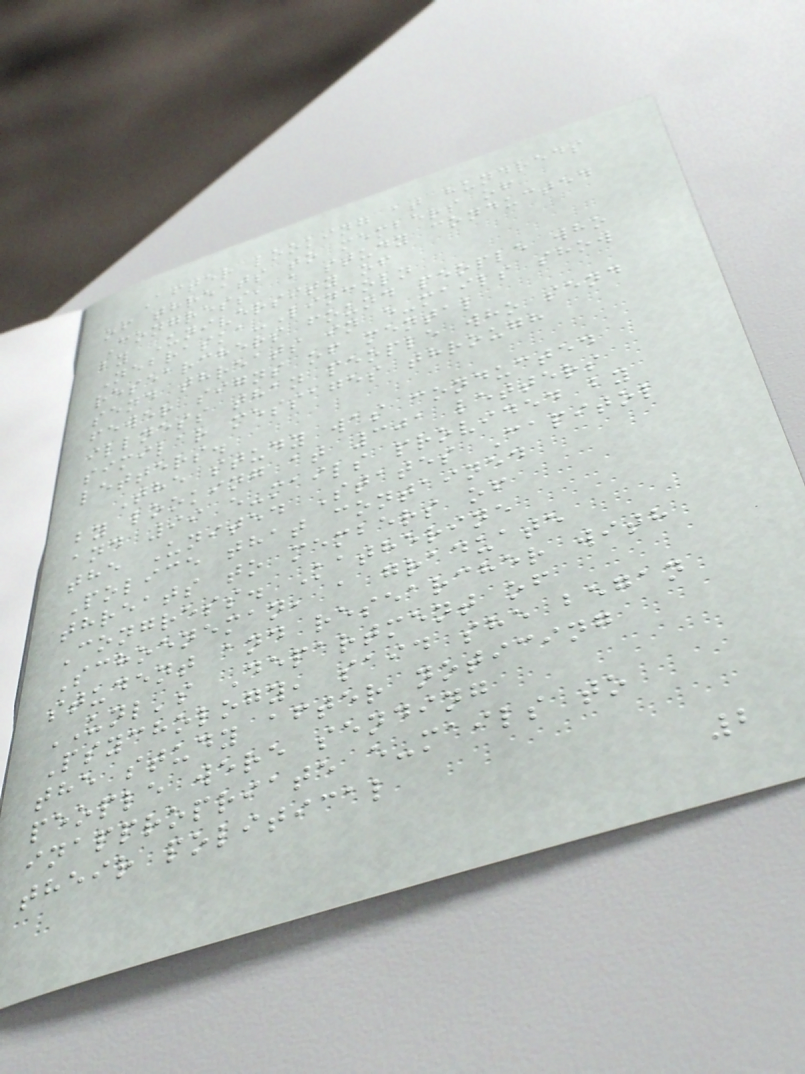After looking at hundreds
of threats to members of
Congress, a study conducted
by University of
Nebraska-Lincoln
researchers found people who
send threats in e-mails show
fewer signs of mental
illness than people who send
similar messages through
letters.
The study was conducted
by looking at 301 letters
and 99 e-mails provided by
the United States Capitol
Police that contained
threats to members of
Congress. Katherine
Schoeneman, a graduate
student and researcher with
UNL's Department of
Psychology, said she began
the study after noticing
people were sending
inappropriate e-mails to
their political
2
